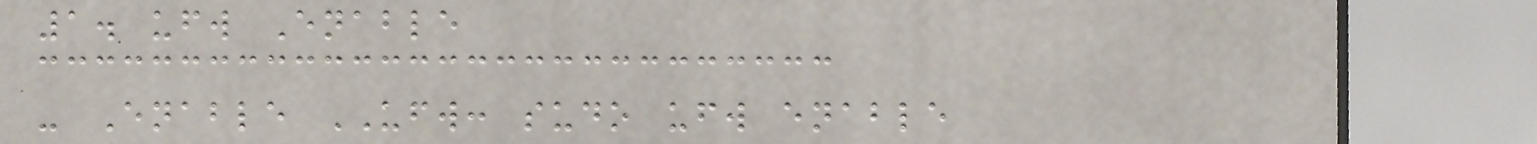1. ufw Enable
- Enable UFW: sudo ufw enable
